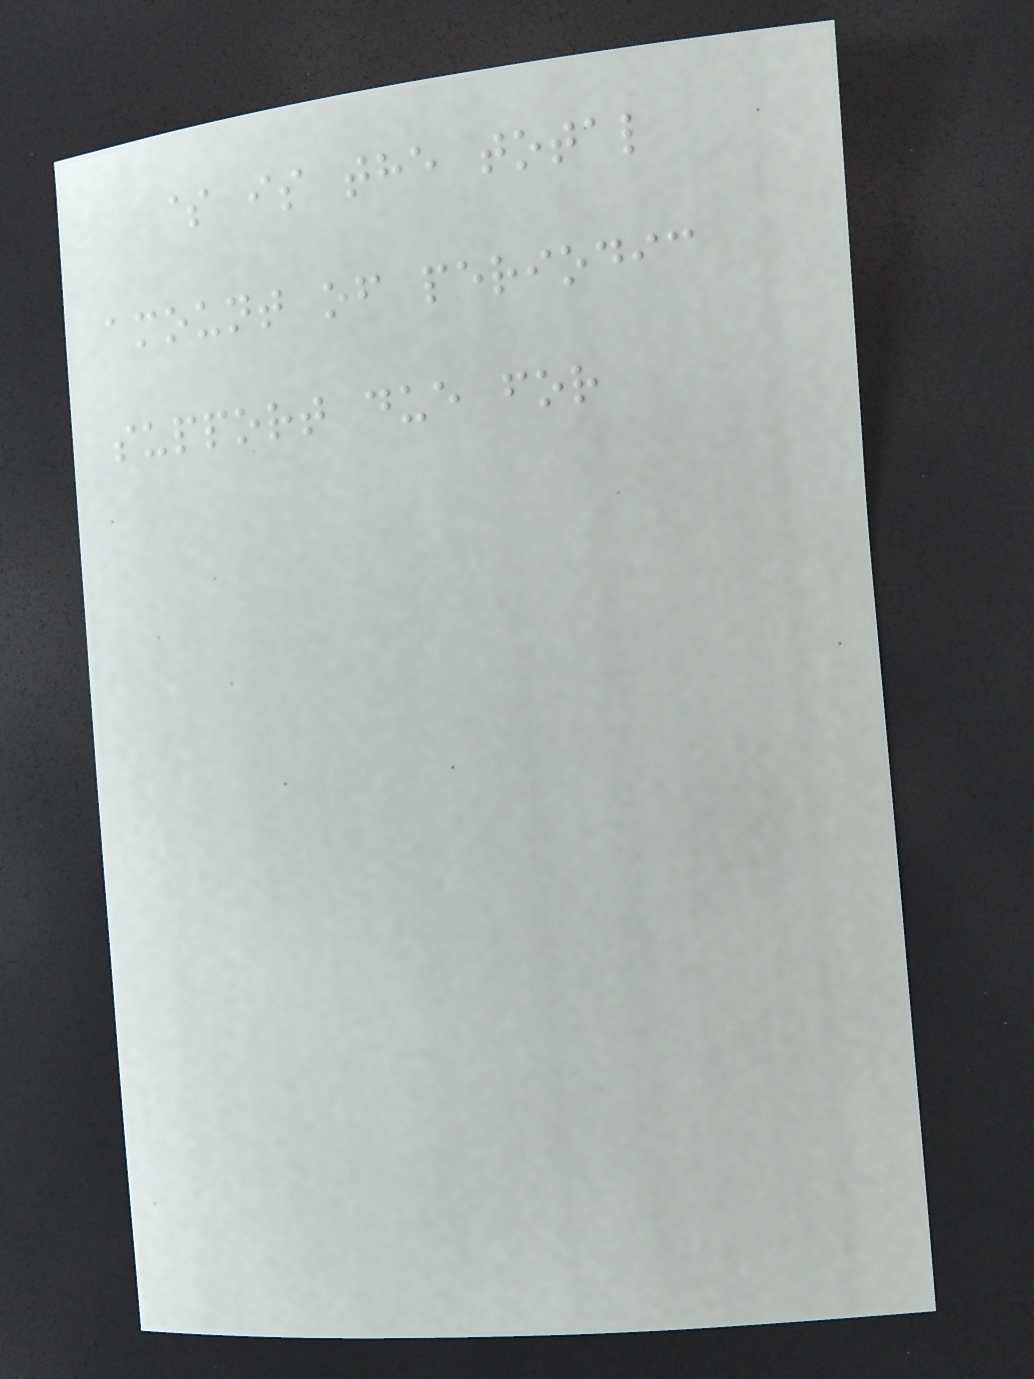$ is the total
amount of periodic
support due for
